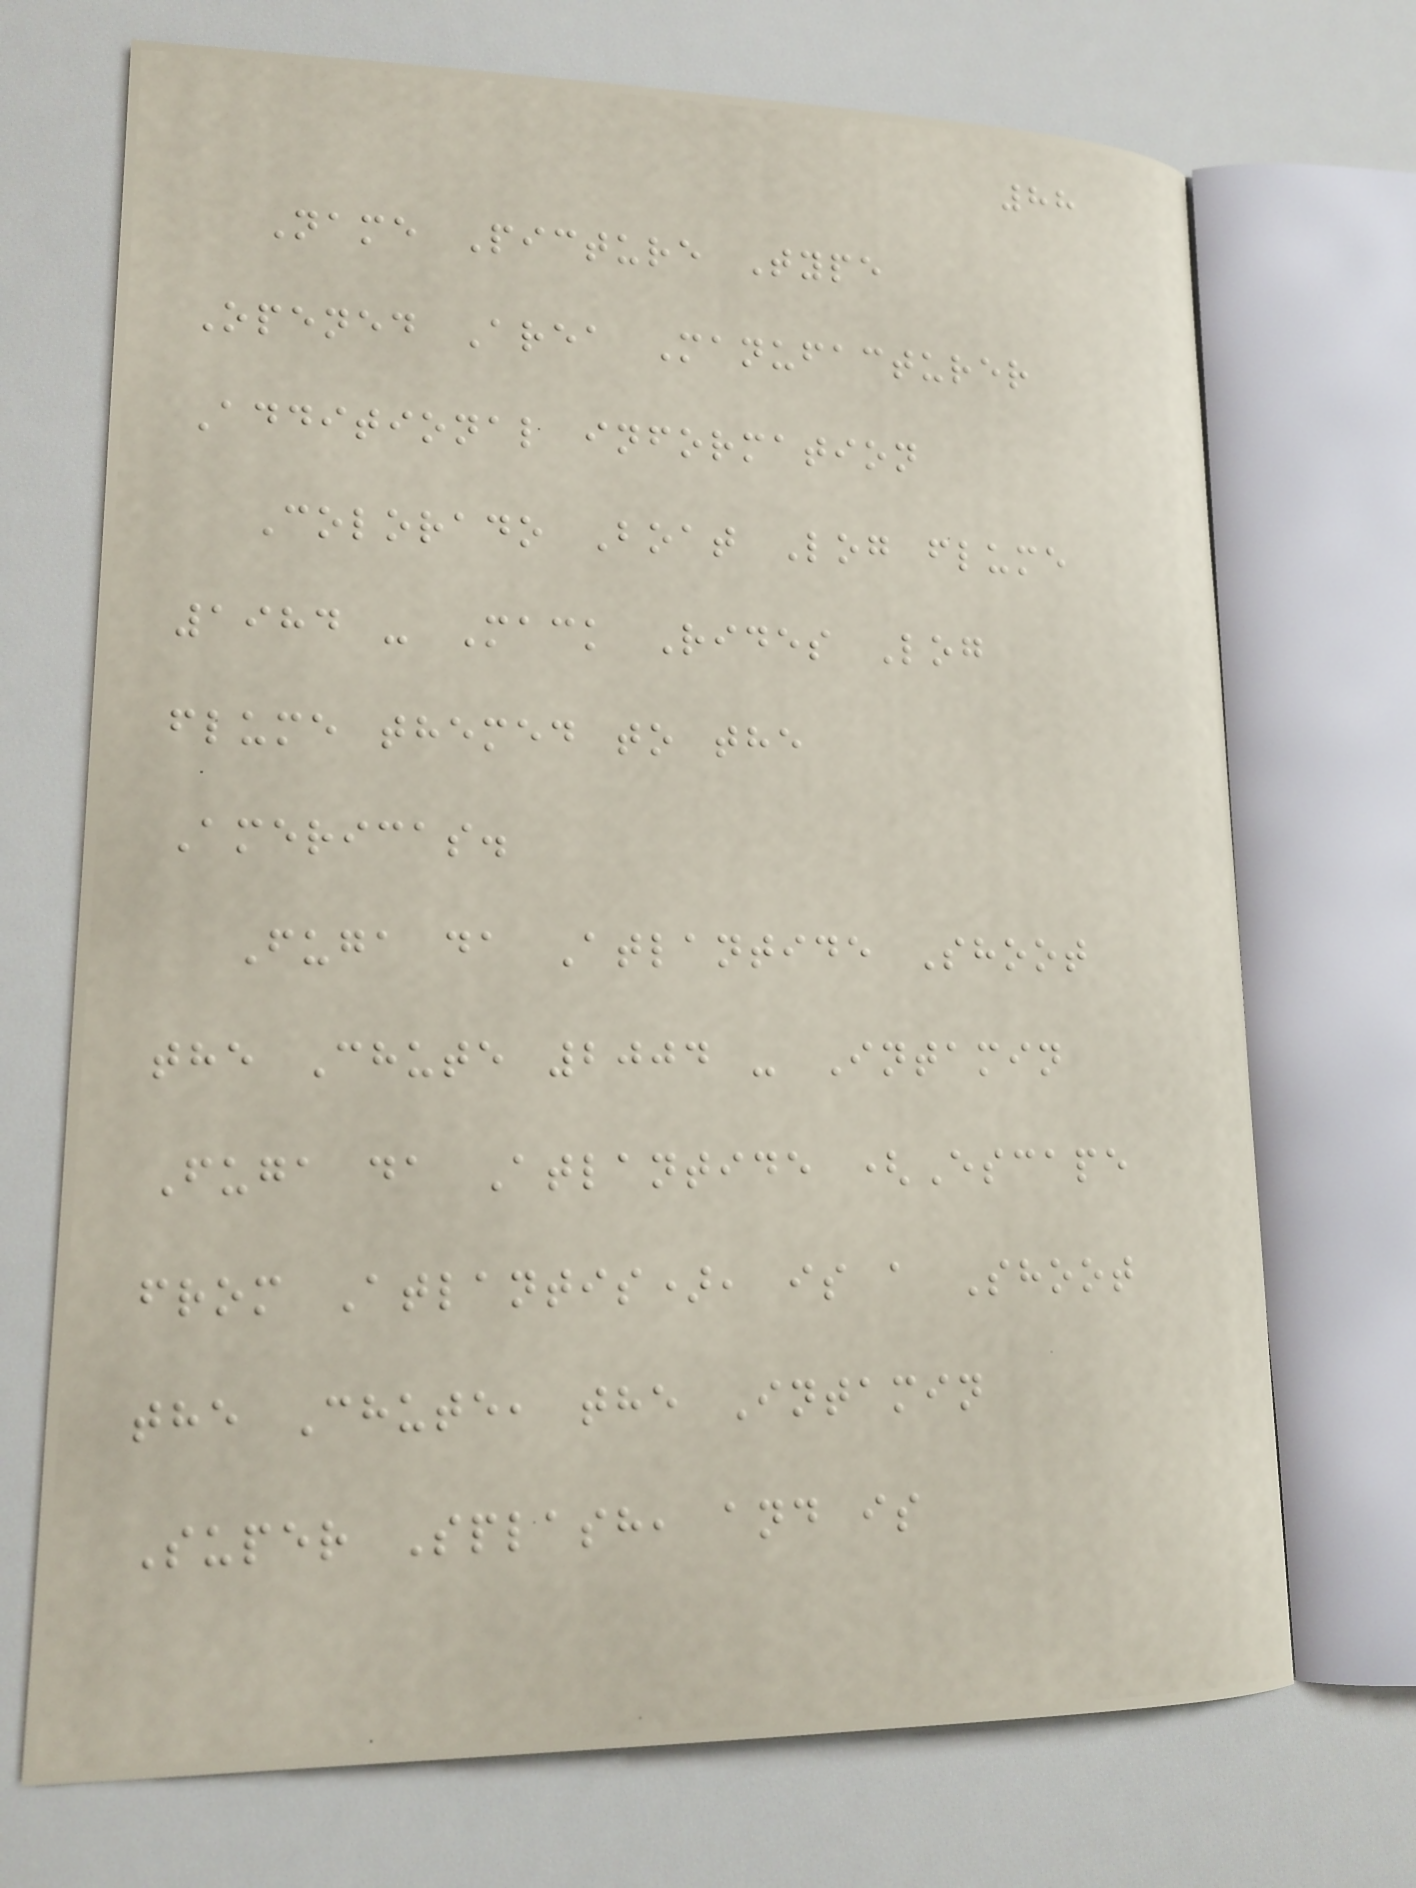88
Name Picture Type
Opened Area Manufacturer
Additional information
Colorado Boat Log flume
1984 - Mack Rides Log
flume themed to the
Americas.
Fuga da Atlantide Shoot
the Chute 2004 - Intamin
Fuga da Atlantide (Escape
from Atlantis), is a Shoot
the Chute, the Intamin
Super Splash, and is
